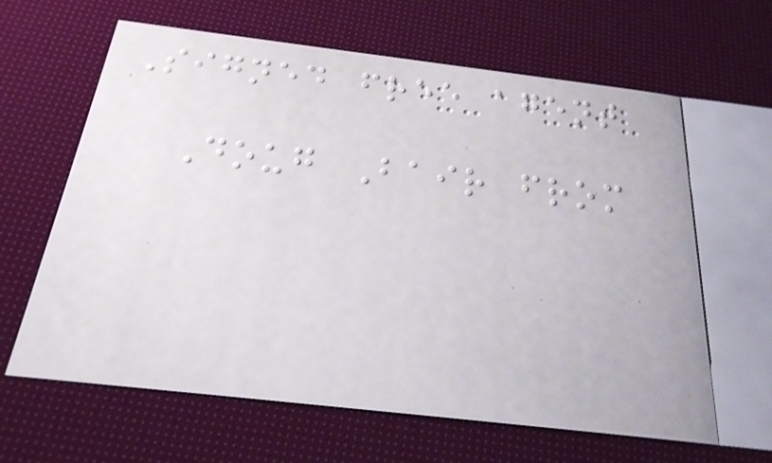Signed free agent
Doug Bair from
